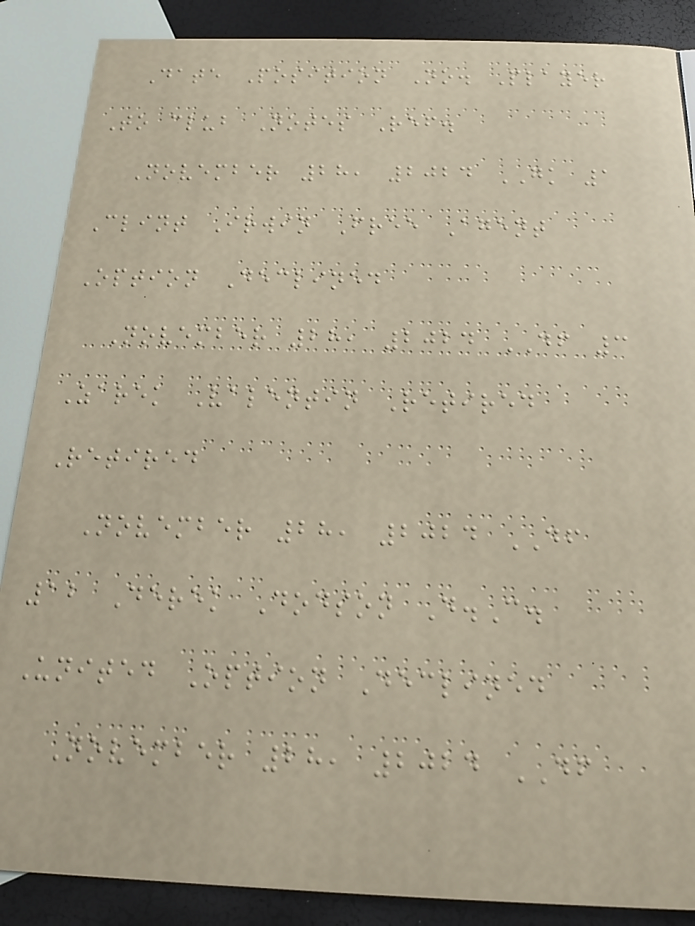Date Position No. Player
To club Notes Ref.
November 28, 2024 GK 1
Clint Irwin Free Agent
Option Declined
November 28, 2024 DF 3
Zarek Valentin Retired
Retired
November 28, 2024 DF
12 Derek Dodson D.C.
United Option Declined
November 28, 2024 DF
